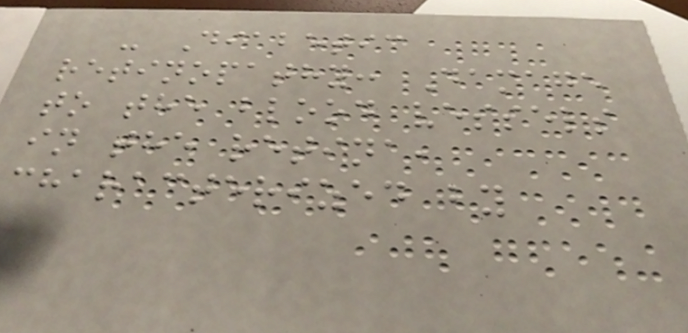- Diabetic
retinopathy: Damage
to the blood vessels
in the retina,
characterized by
